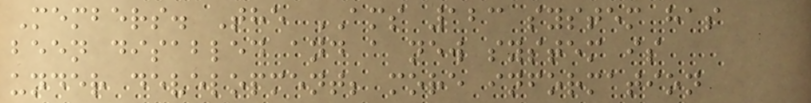Members. The AMS 123 system has
been disabled and a new system is
under development; more information
